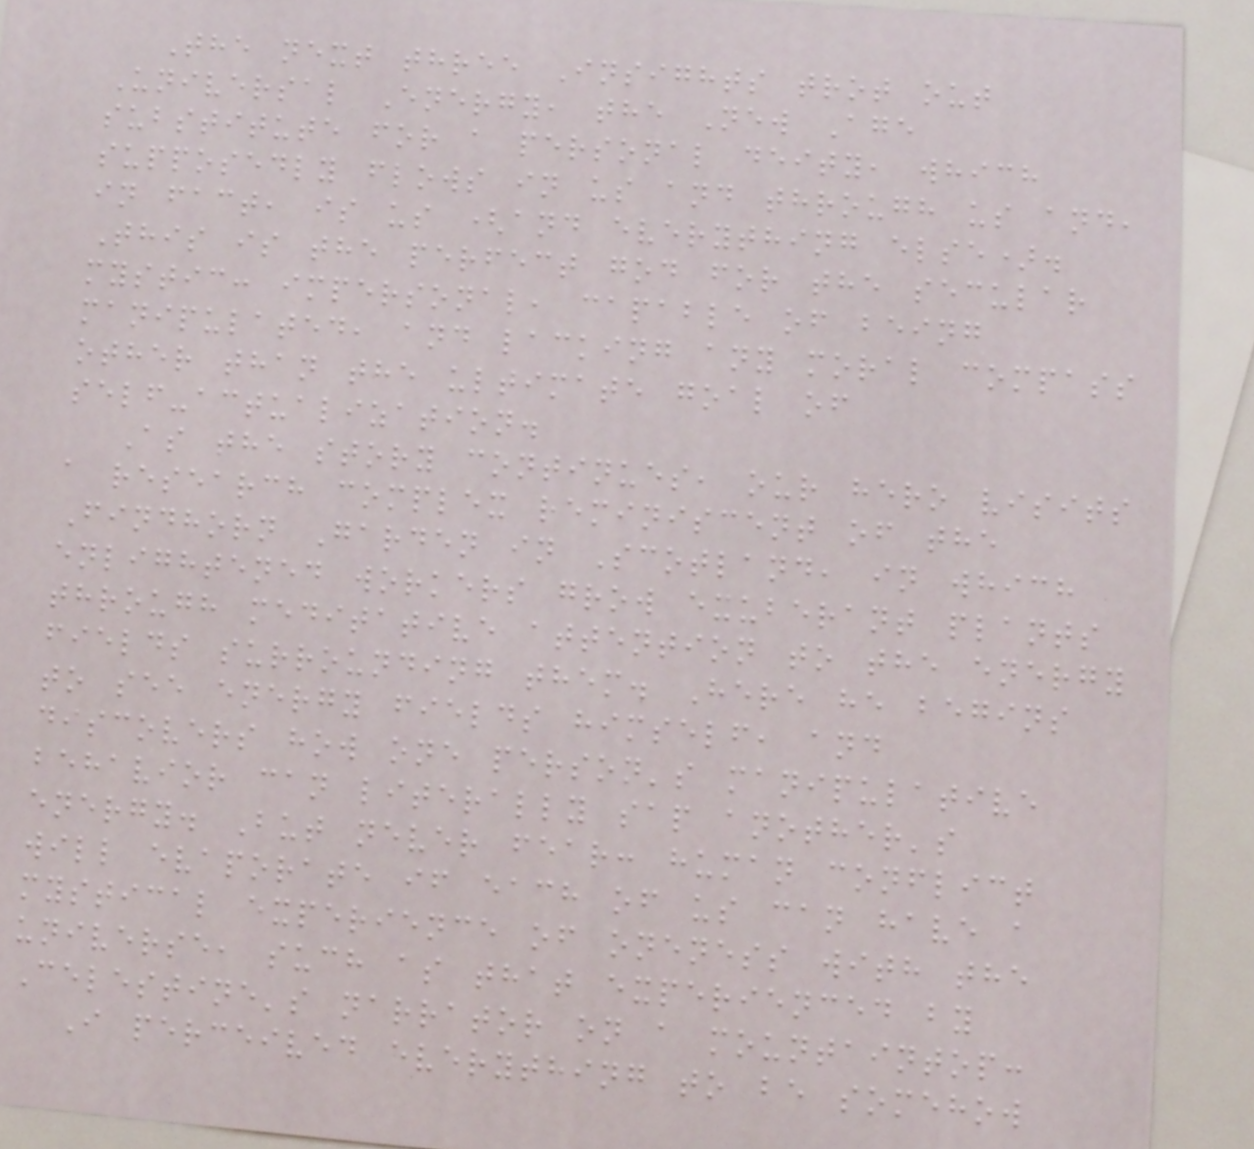The next three Insights trot out
Universal Energy, the New Age
substitute for a personal deity, which
supposedly flows in us and through us and,
in fact, is us (and everything else).
This is the perfect god for the secular
mystic: impersonal, capable of being
manipulated, and lacking any moral compass
other than the ultimate goal of
self-actualization.
As the story continues, our hero visits
a research complex reminiscent of the
Findhorn Garden in Scotland, in which
enlightened workers grow exuberant plants
through meditative attention to the energy
fields surrounding them. Here he begins
to see energy fields himself, and
discovers how one person's manipulative
behavior can literally sap another's
energy. But never fear: human conflict
will evaporate if each of us can have a
mystical experience of oneness with the
universe, such as that experienced by
Celestine's narrator on a mountaintop:
I perceived everything to be somehow
